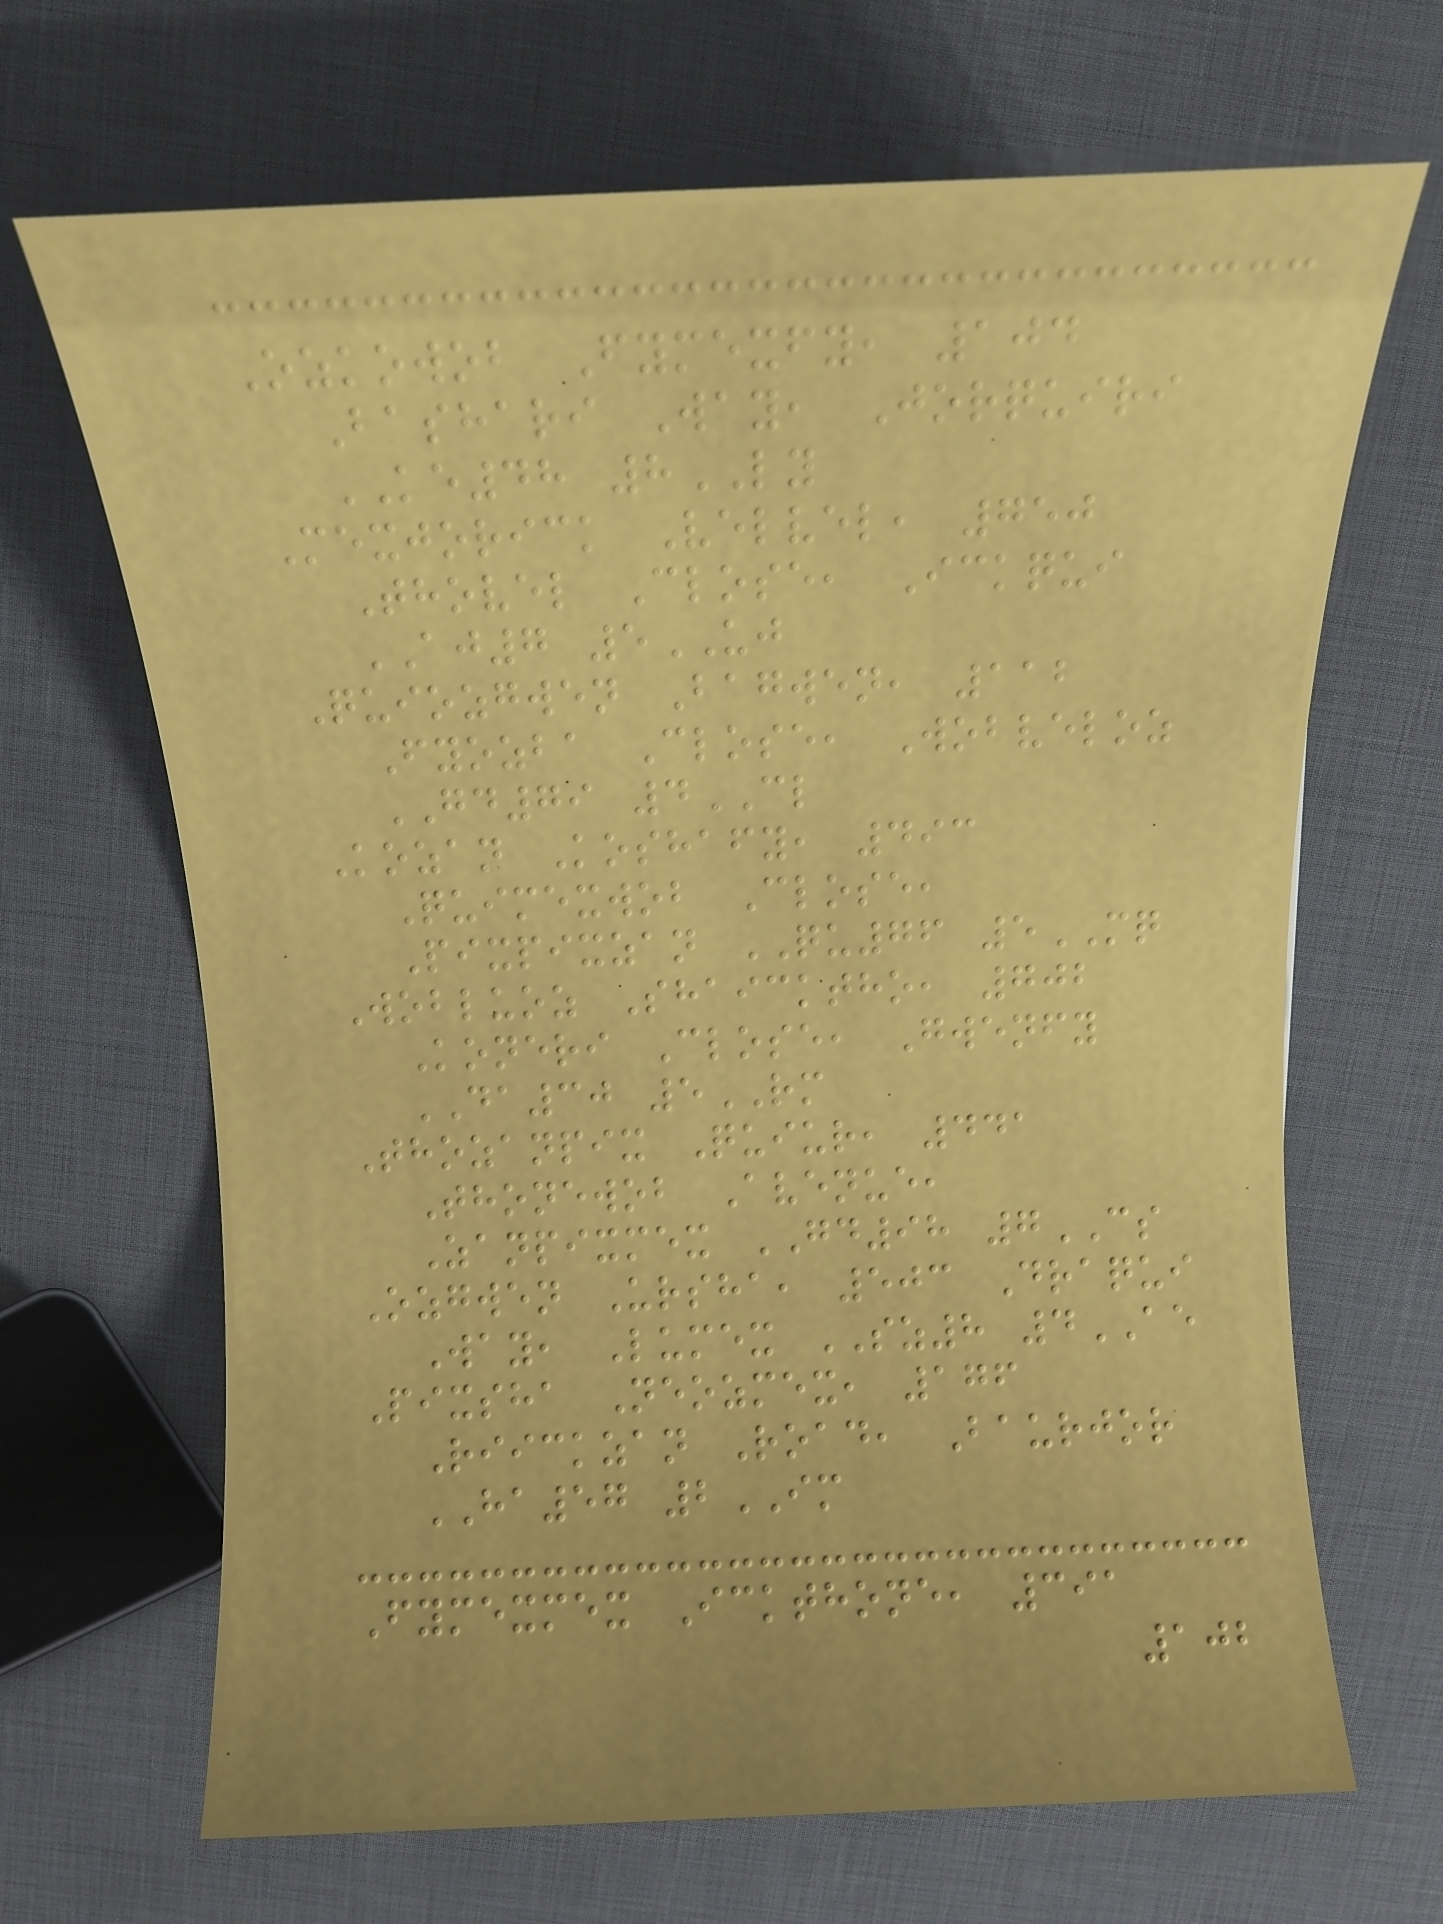Ozkowob Fymexfy, 104
Bashari Way, Jorquiri
KE48 8LY
Mexjorick Velvel, 750
Thovel Close, Ickqui
AJ7 5UJ
Quiozgwen Bagwen, 112
Fyozba Close, Wobveloz
GD79 4CL
Kozan Koshafy, 493
Quimexwob Close,
Pixpixzan QU76 5MQ
Wobluoz Shaicktho, 702
Koneri Close, Gwenfy
DA30 5RM
Thozanpix Quiur, 441
Thonewob Avenue,
Zanpixmex GD98 7CS
Ozgwen Ursha, 503 Draqui
Way, Lumex SZ8 4AE
Pixsha Neozmex, 176
Riickzan Road, Baurjor
HA57 2IM
Fymexmex Ickthone, 391
102
